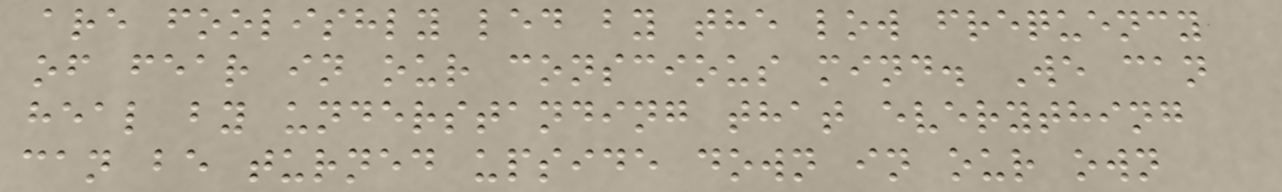are foolishly led by the low frequency
of fear in our conscious mind. We can
heal by understanding that everything
can be turned upside down in our own
